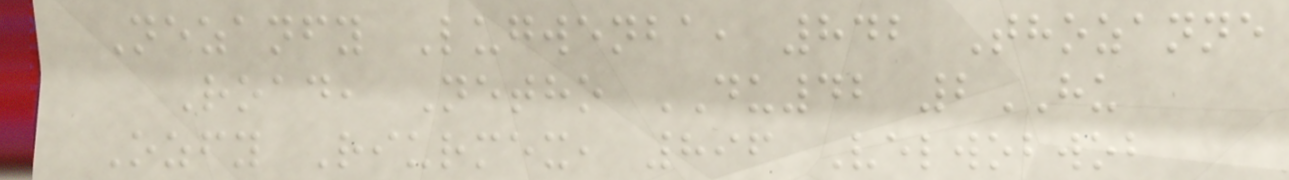Nezanfy Lugwenba, 842 Thozanne
Road, Netho DU42 2HU
Ozfy Riurmex, 896 Velwobwob
